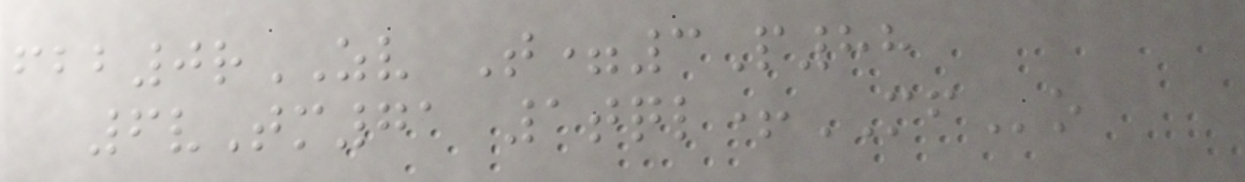fbb0rZV T=3P88
6vTm71 1tql+MFo
